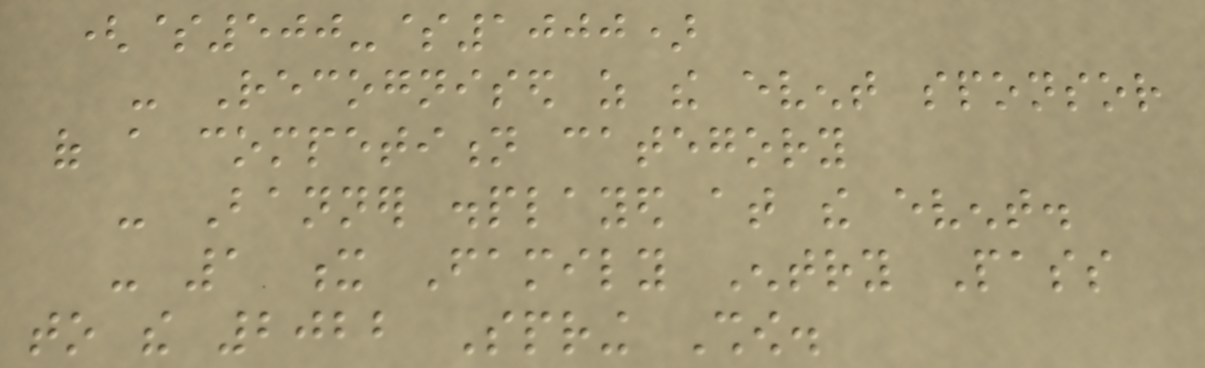($500-$1000)
- Recognised as the event sponsor
of a competition category
- Banner displayed at the event.
- 1 x Family Entry Pass
to the 2022 Spring Show.
